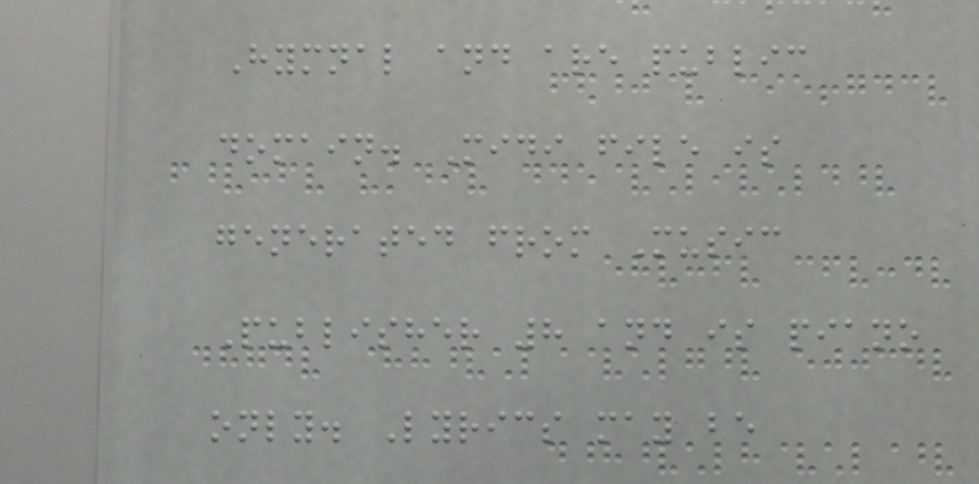Hymnal and are public
domain. Midi file is
generated from Music
Publisher 8 and is piano
only. Lyrics may be
